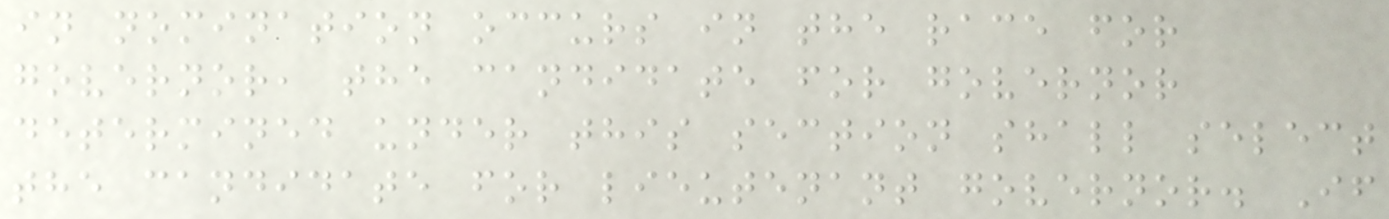in nomination occurs in the race for
governor, the candidate for governor
determined under this section shall select
the candidate for lieutenant governor. If
